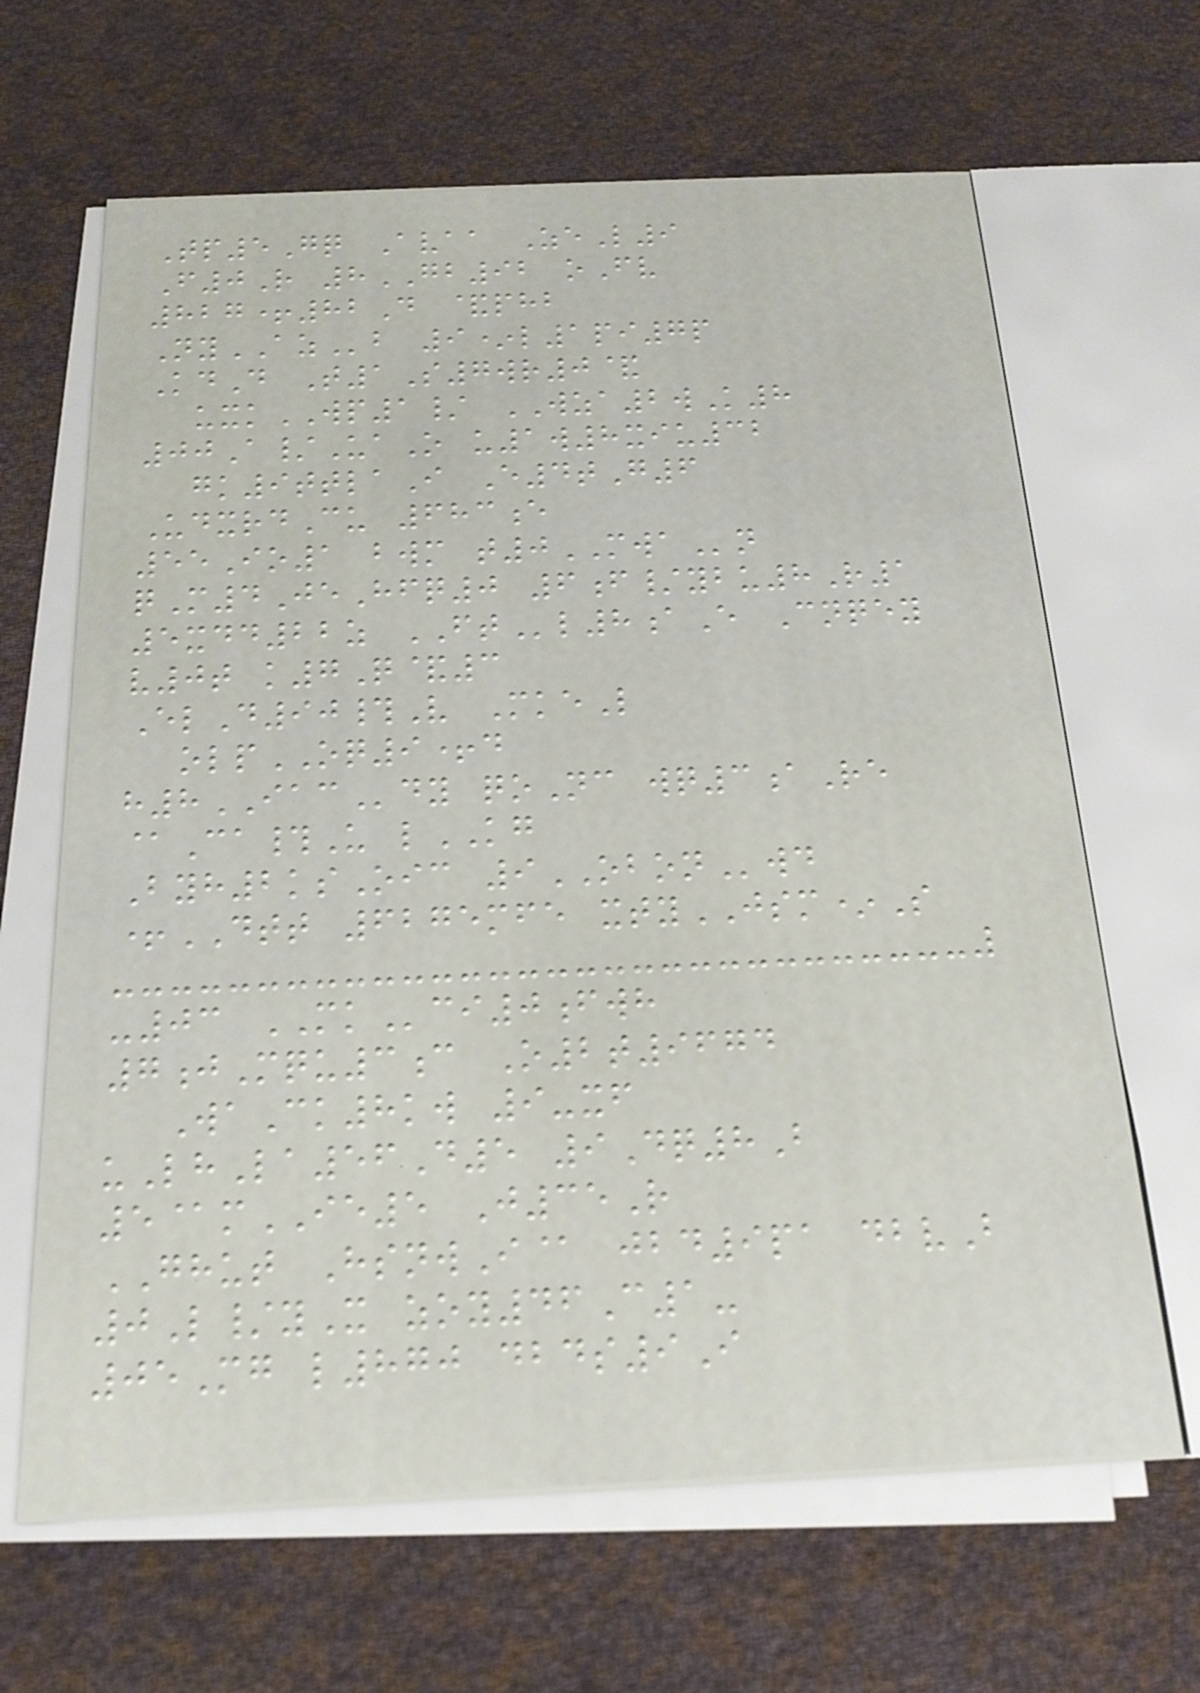Tp5Gq Avaa ZeL9
F0R 8GB92 oFv
827+82D &phb
NyAZb 9*l1pi7p
KdD T1S7wr0&
uxkWP1/ WZA2wK8
00A/UaO u1w8xiu32
gk9ttlaI E4tG6
UdxrdCu 683e
55Io1 bwm t0MWAn
qM4JeHfq0 6f/ybu8R1
5xdd22z FTl8aE Cnqey
v0t k7Q&3
ElD90#V MkeL
olpOQ9+d
h8IACdy qoNc wq3aRe
@Ca#U lKG
Byh2ksOic 9OBONwd
+DTT 6275mfe xtyJSM*S
-03 MKci0fwh
7jMqu3c O2t9674
WaCk8kw 9-xf
uLhLa56D5 9Dq8B
5@mIE5 J35R
GHUT HsnwI@ jbd9pa dbvB
0L/yX zoy46C1-
05Mg l870 dbds9I
